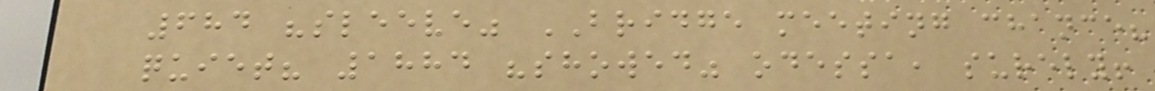684 "sleeve" BRIDGE meeting chance?
quiet? 1884 "showed" odessa, surely!
